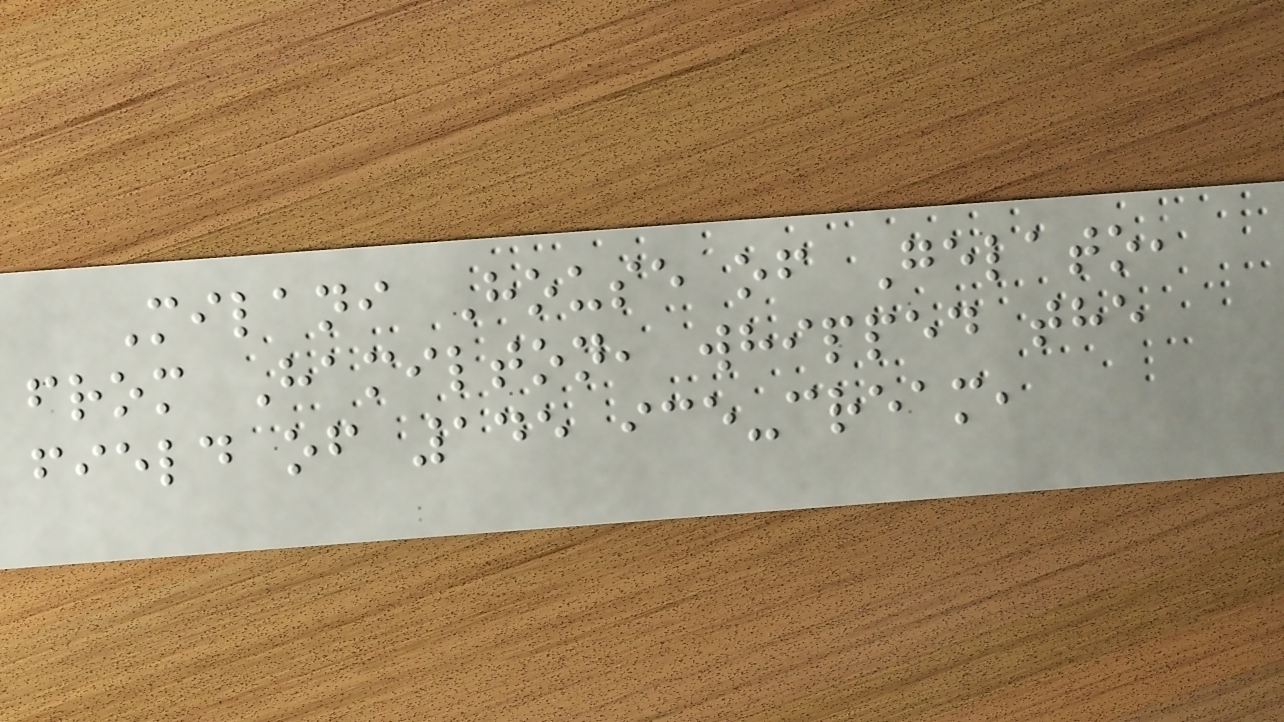Milani House of Gelato,
from Hamilton, whipped the
field of 145 ice-cream,
